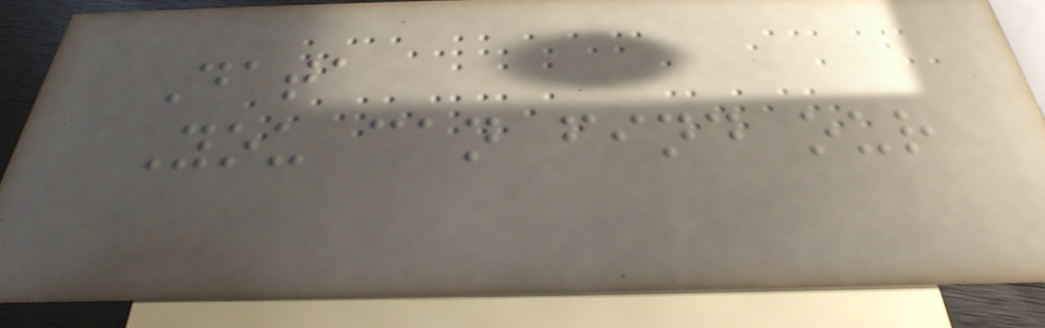Data
You can find our
